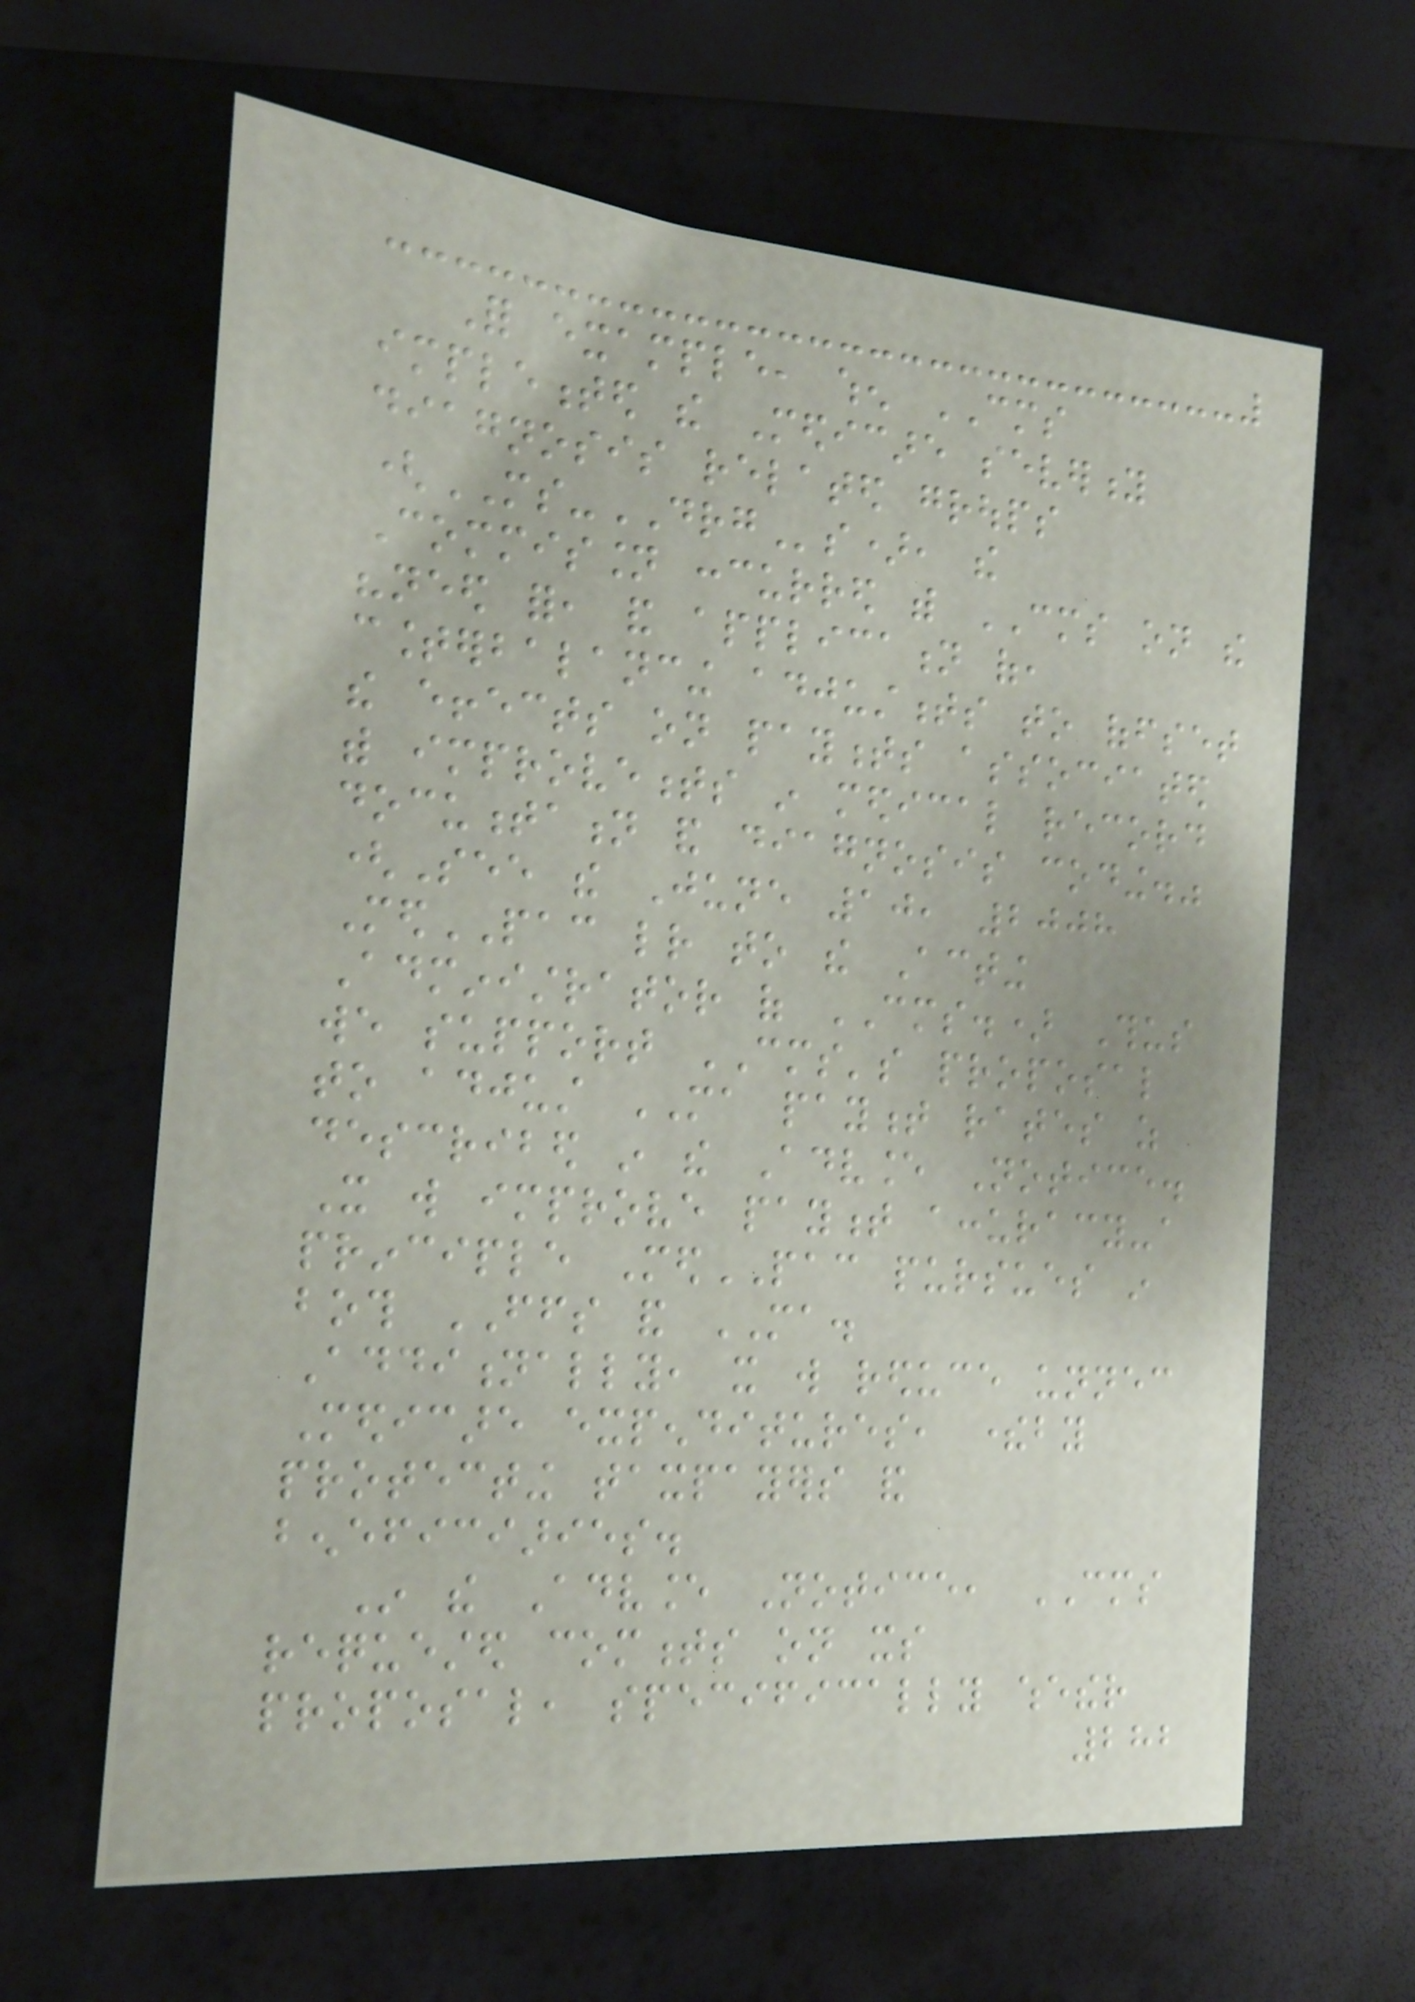For example, when CMS
implemented the Medicare severity
diagnosis related groups
(MS-DRGs), the
Commission concurred with CMS on the
"need for, and application of,
counterbalancing adjustments to offset
the effects on payments associated
with improvements in medical record
documentation and diagnosis coding."
(See the June 10, 2008
MedPAC letter to the Acting
Administrator of CMS.) Thus
we support CMS's proposal
to adjust MA payment rates as
described in the Advance Notice.
It will improve payment accuracy-a
principle MedPAC pursues in
both FFS and MA.
Additionally, it will reduce unnecessary
Medicare expenditures, thereby
protecting taxpayers and
beneficiaries.
In the Advance Notice, CMS
requested comments on its
proposal, specifically whether
282
